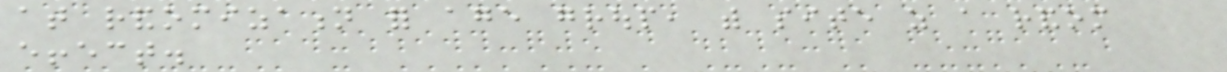at randomization for age group, with site as a random
effect.
